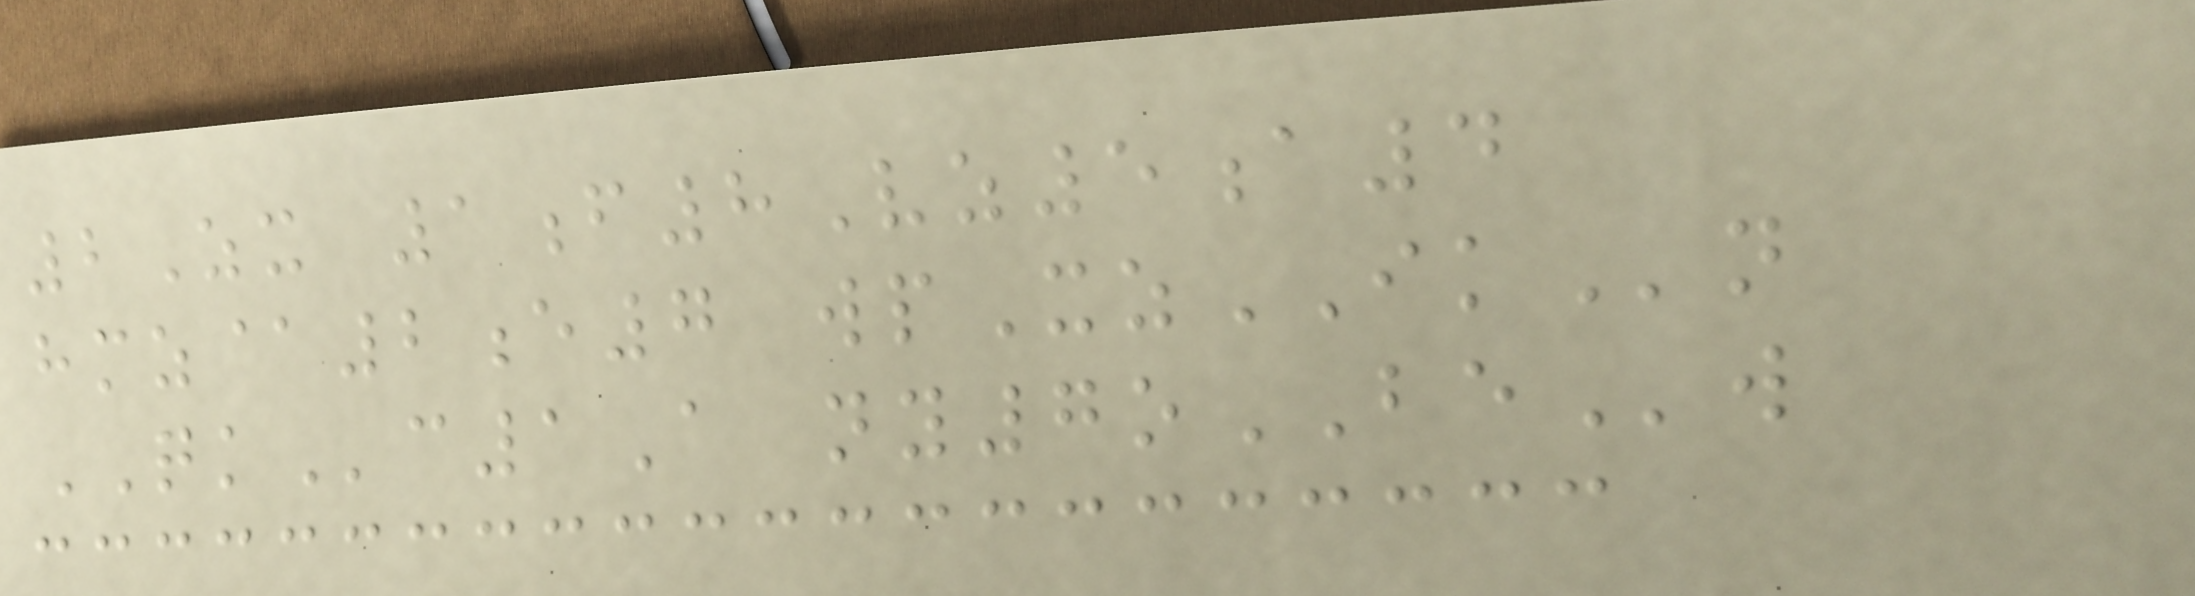2Zx 1f8Vz5a4
hmz@2e7 wpXzIKn
QKc1A ny7oBEw
